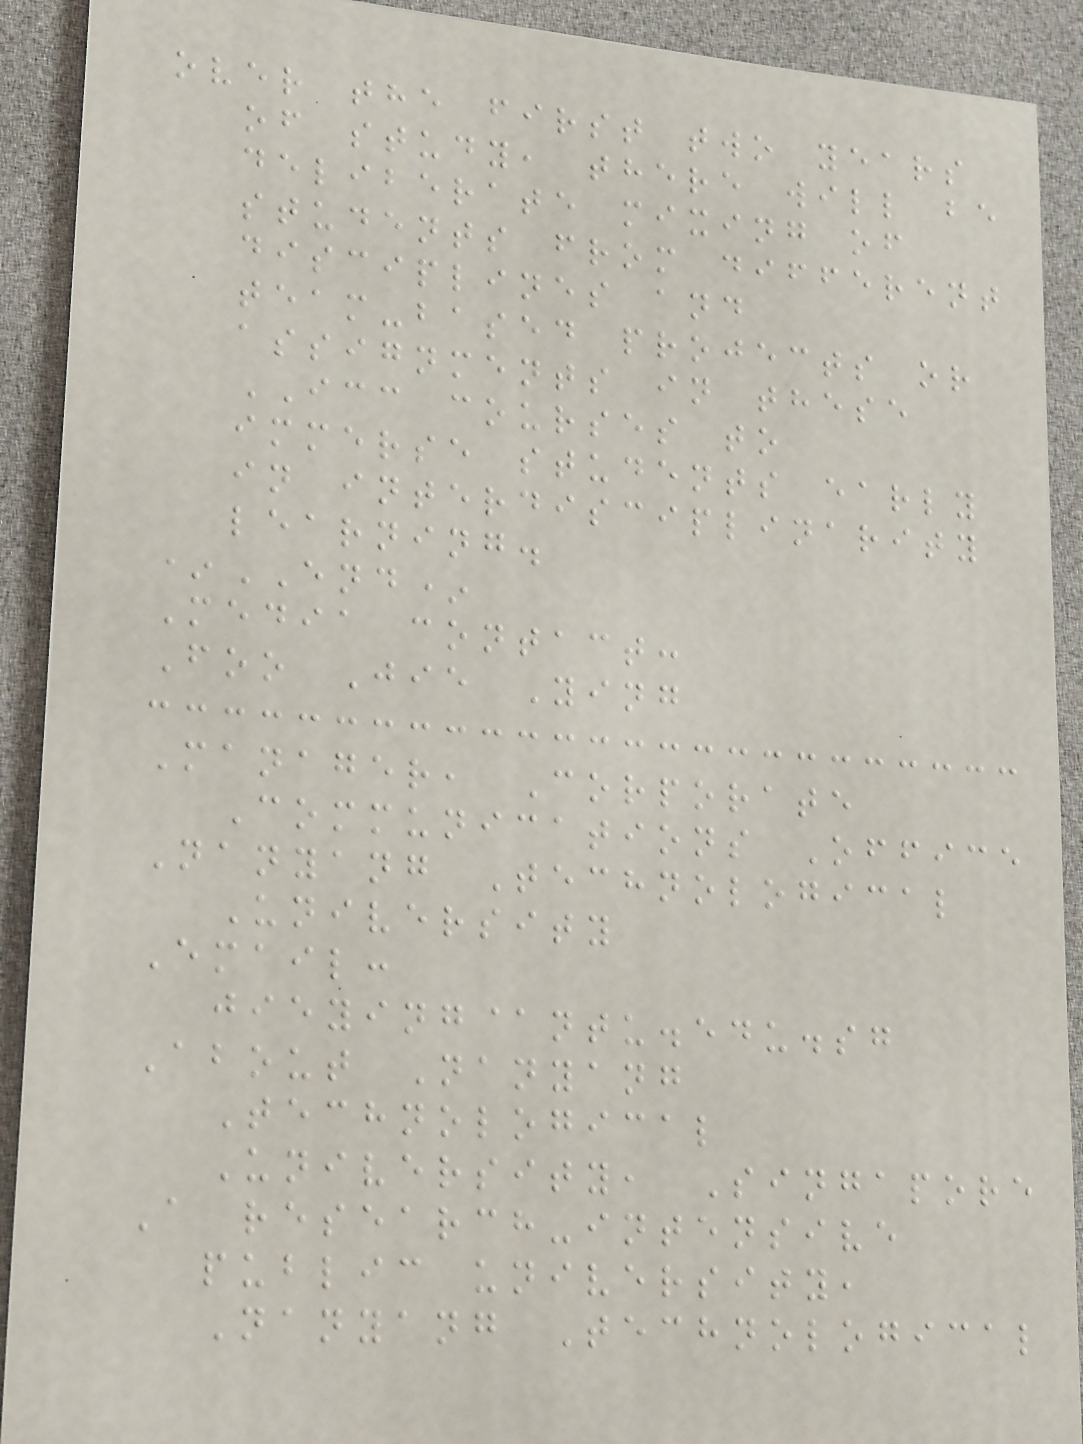over the first two years
of study, there will be
deliberate mixing of
students from different
disciplines and
team-based projects or
assignments in these
ICC courses to
immerse students early
in interdisciplinarity
learning.
*END*
Media contact:
Foo Jie Ying
Manager, Corporate
Communications Office
Nanyang Technological
University
Email:
jieying@ntu.edu.sg
About Nanyang
Technological
University, Singapore
A research-intensive
public university,
Nanyang Technological
